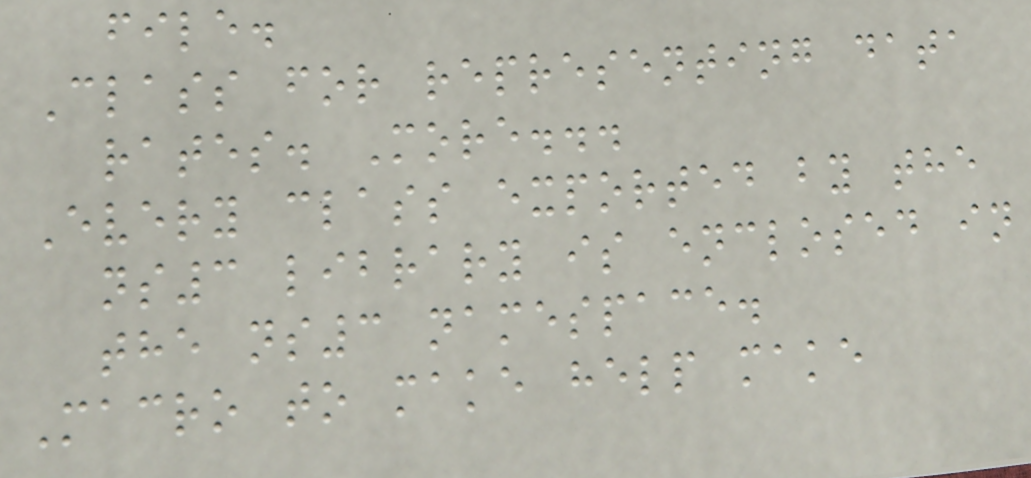file.
Class for representing data
rates. More...
Every class exported by the
ns3 library is enclosed in
the ns3 namespace.
Macro to make help make
